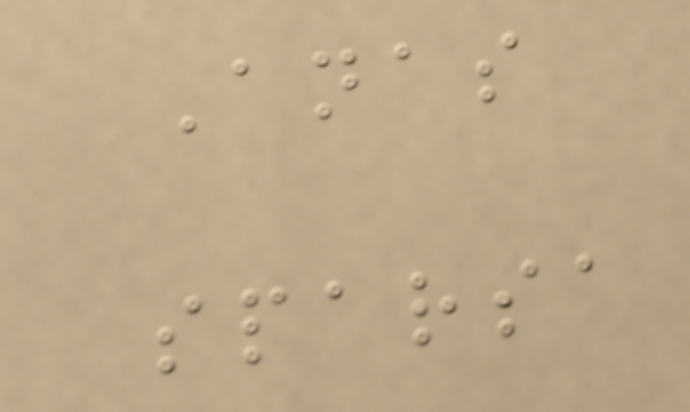Anas
sparsa
